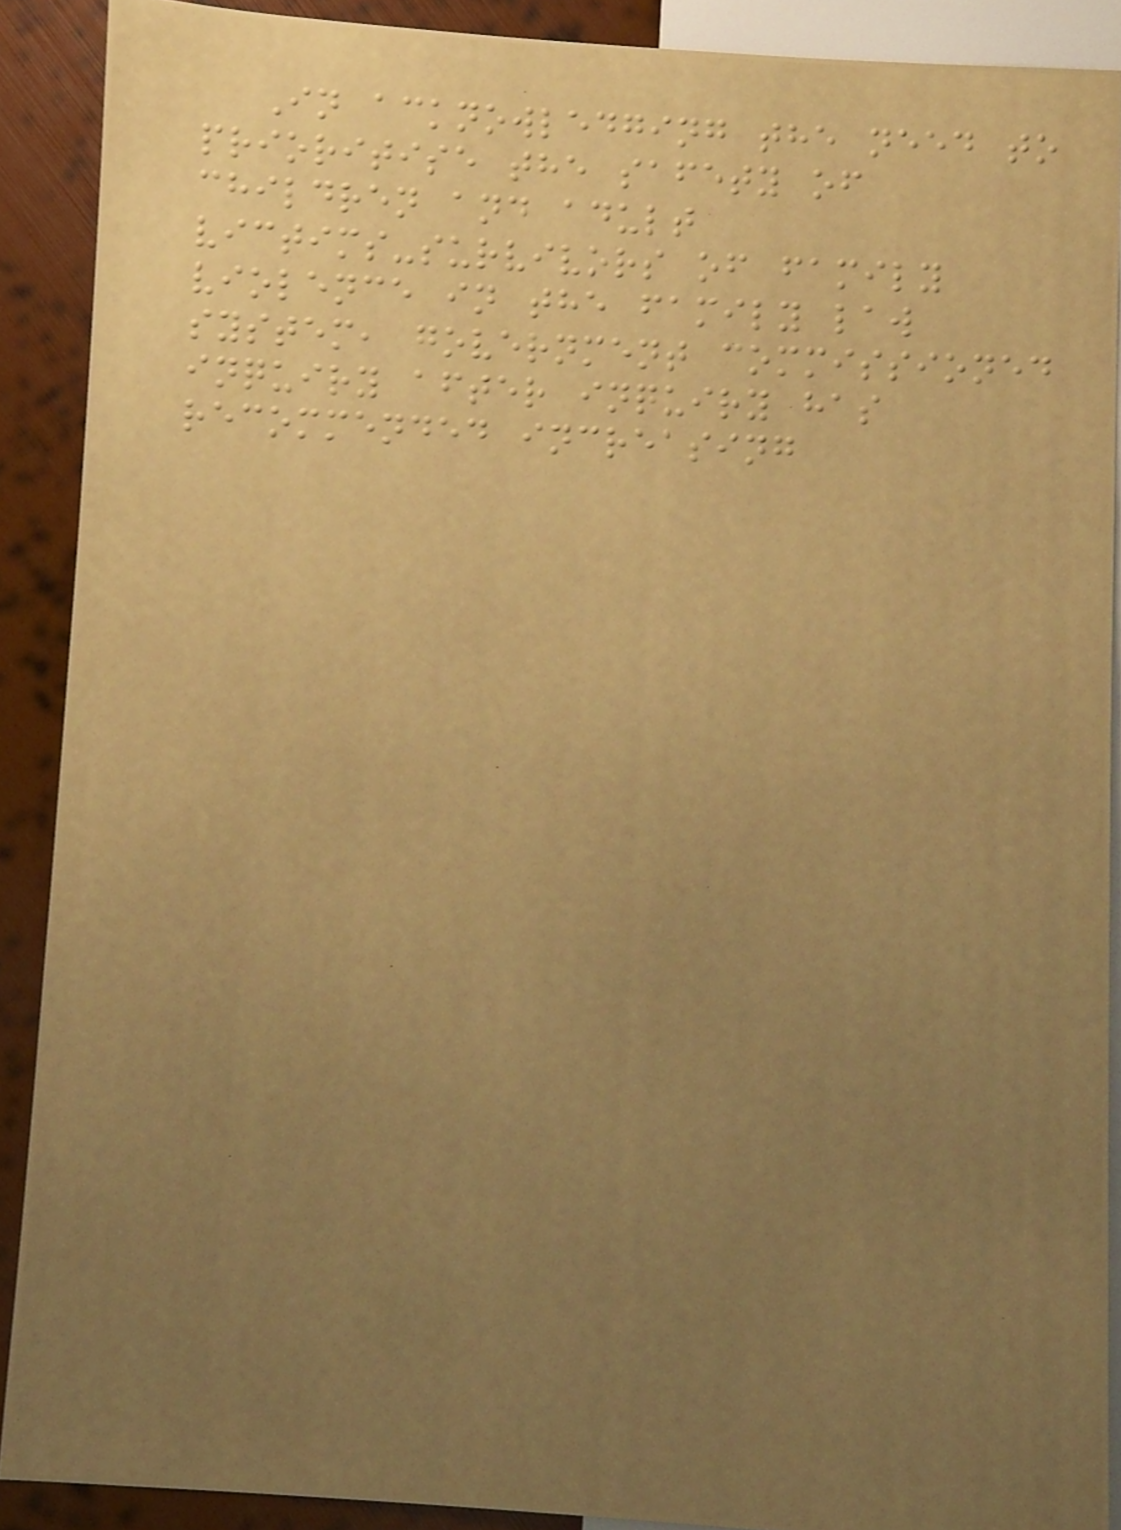In acknowledging the need to
prioritise the safety of
children and adult
victims-survivors of family
violence in the family law
system, government commissioned
inquiry after inquiry has
recommended increasing
